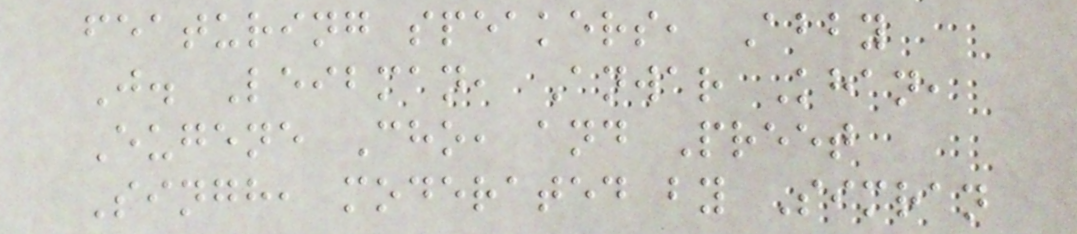featuring speakers, Abby
J. Leibman, Anwar Khan,
Eugene Cho, and Preet
Singh, moderated by Simran
